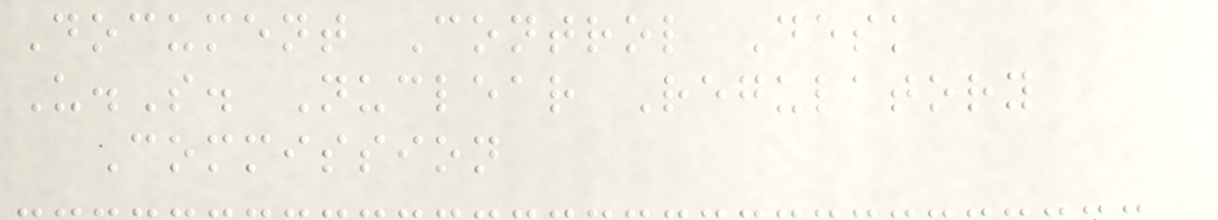Document Control Desk
U.S. Nuclear Regulatory
Commission
